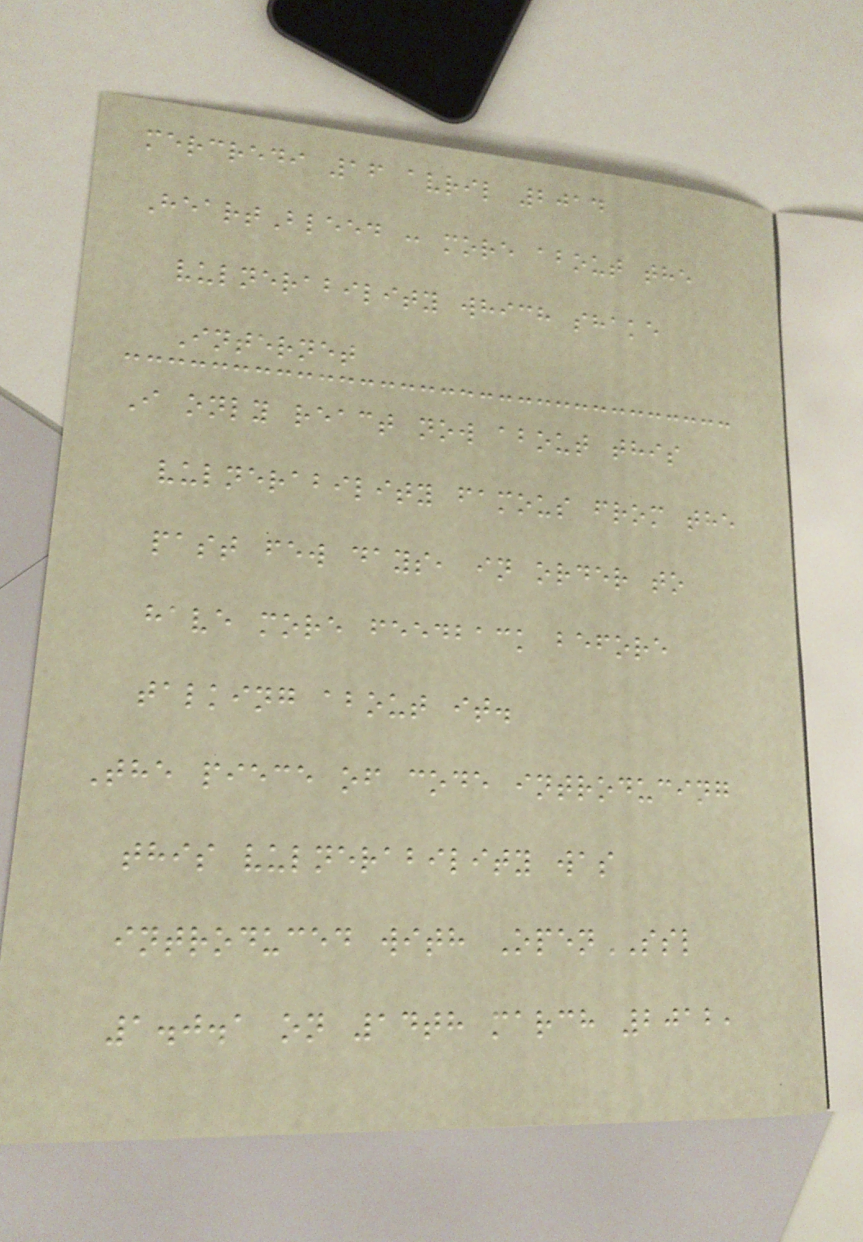mercredi 16 avril 2014
HeartBleed : more about the
vulnerability which shake
Internet
I only react now about this
vulnerability famous from the
past few days, in order to
have more feedback before
talking about it.
The piece of code introducing
this vulnerability was
introduced with OpenSSL
1.0.1 on 14th march 2012,
